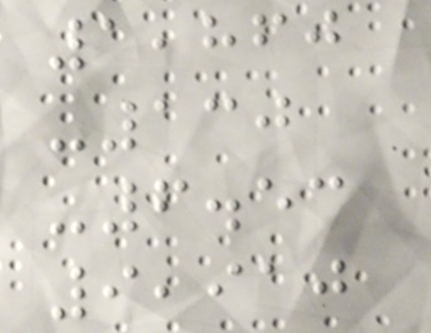1,860
-130
-6.53
9,910
